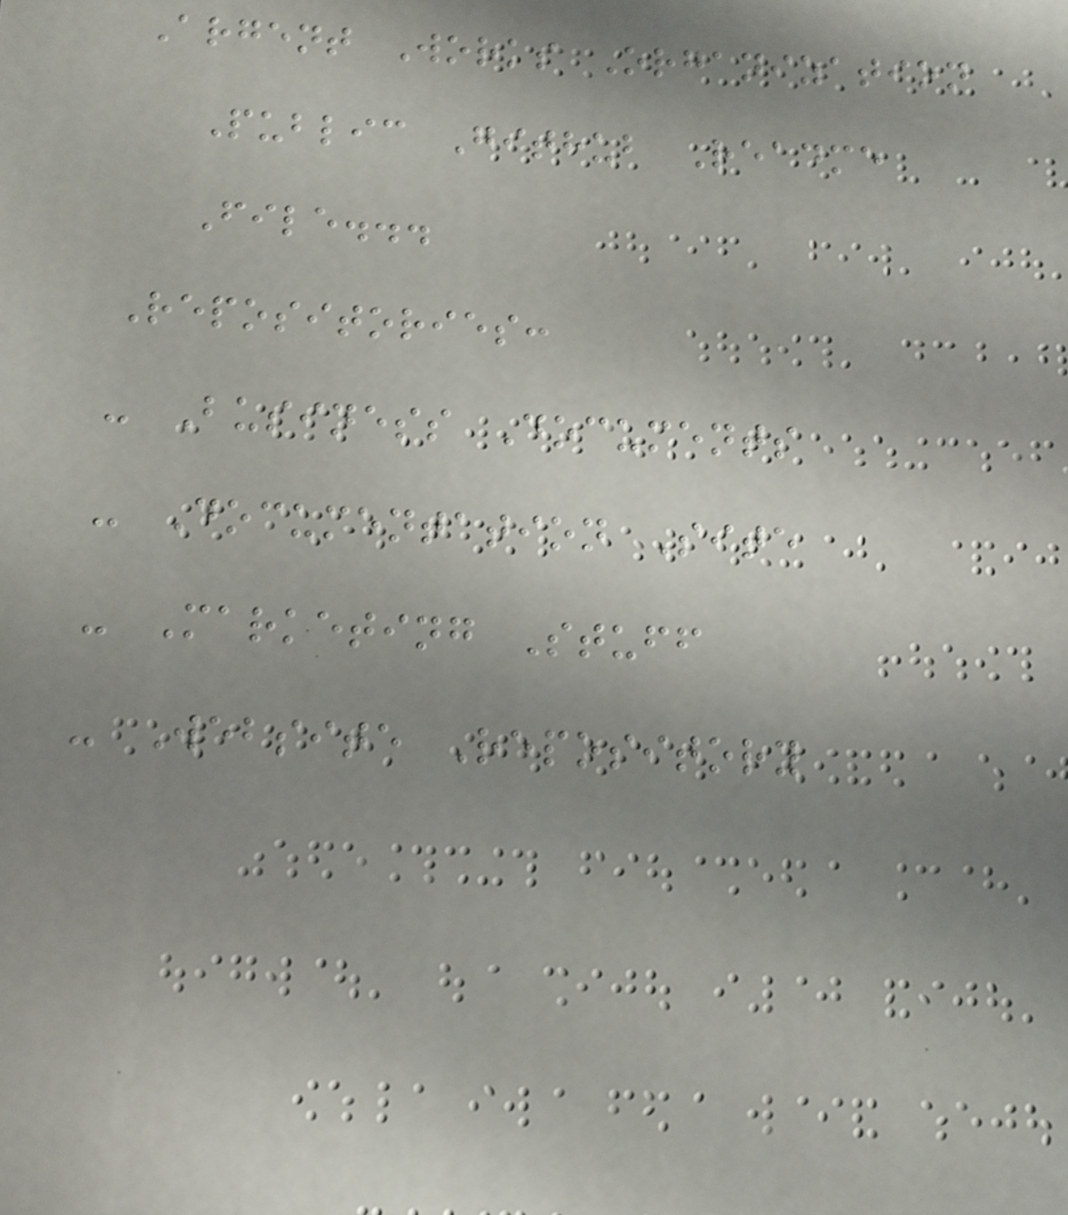Argent Works Organization
Public Github Readme
File...
Repositories:
- Business Documents
- Documentation Site
- Marketing Stuff
- Website Repository
